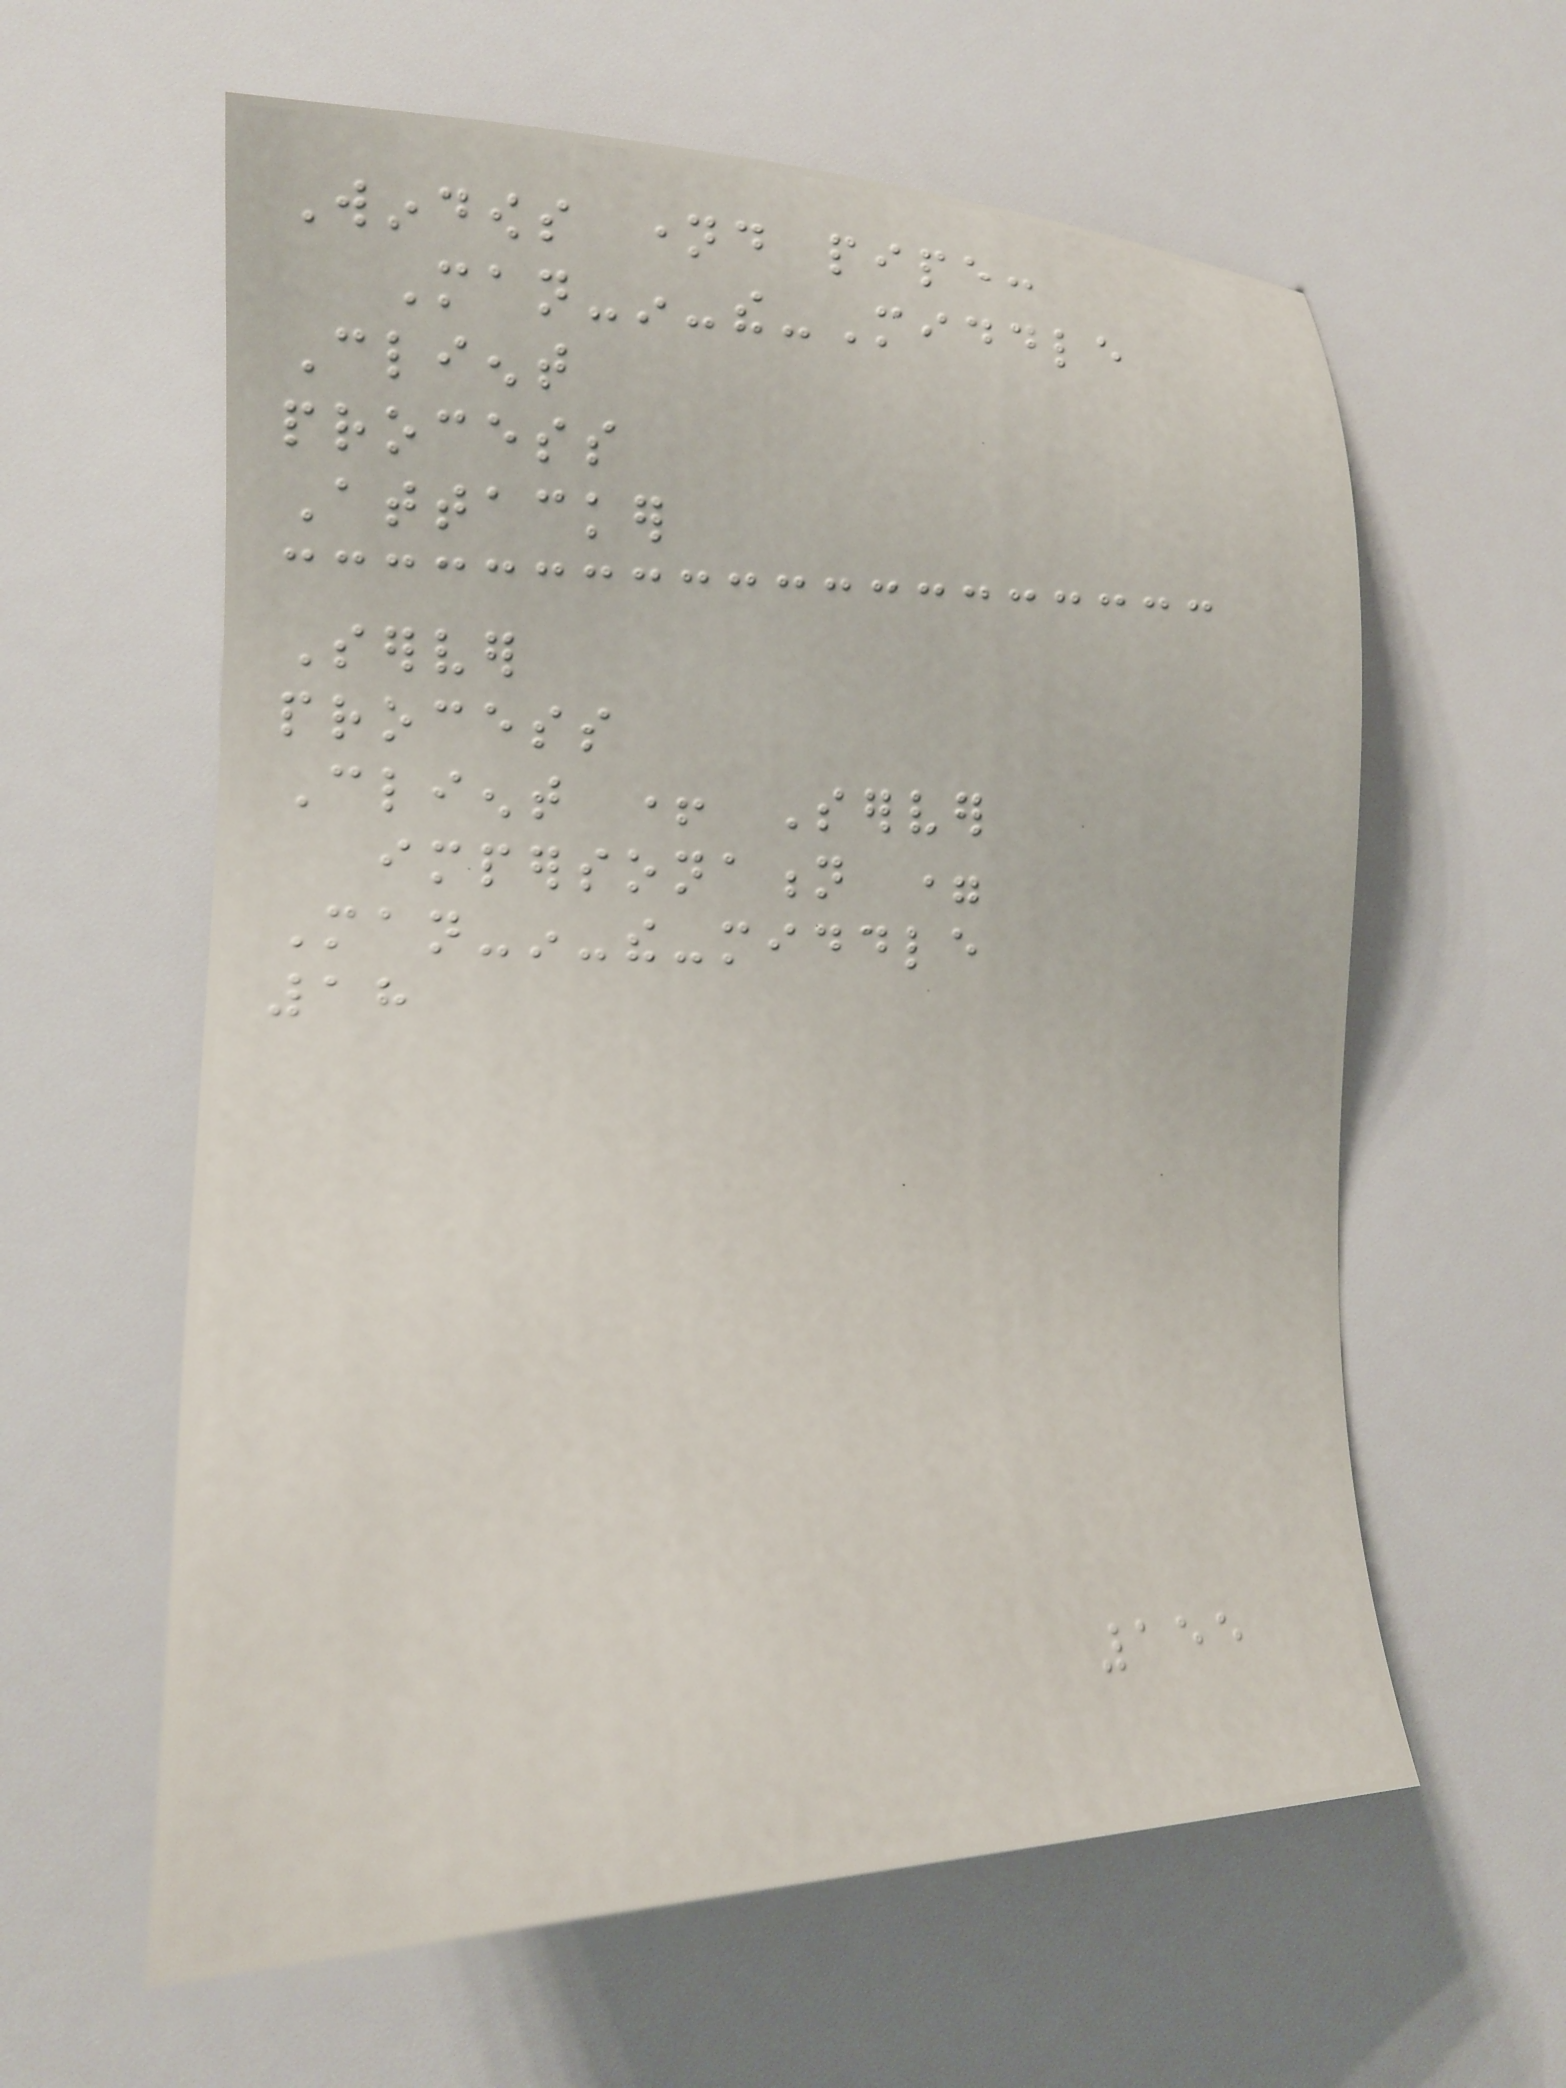Windows named pipe:
Man-in-the-Middle
Client
process
Attacker
Server
process
Client + Server
impersonation =
Man-in-the-middle
18
155
